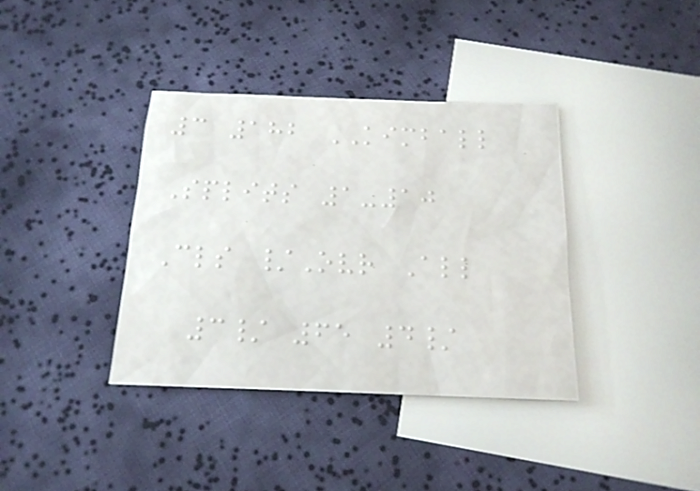3 182 KIMBALL
Splits 1-10
Cls /Ovr All
3/ 65 4/
